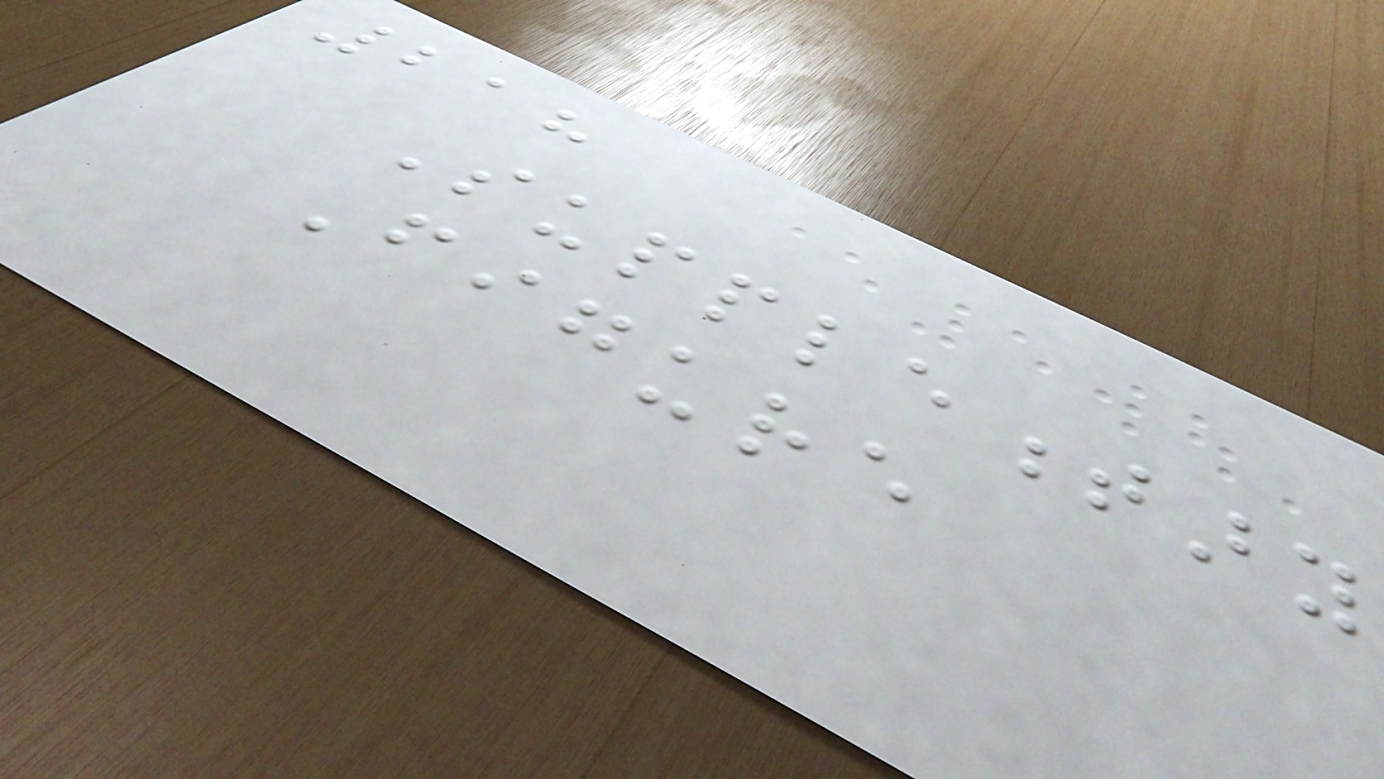218
Supplementary
Figure
